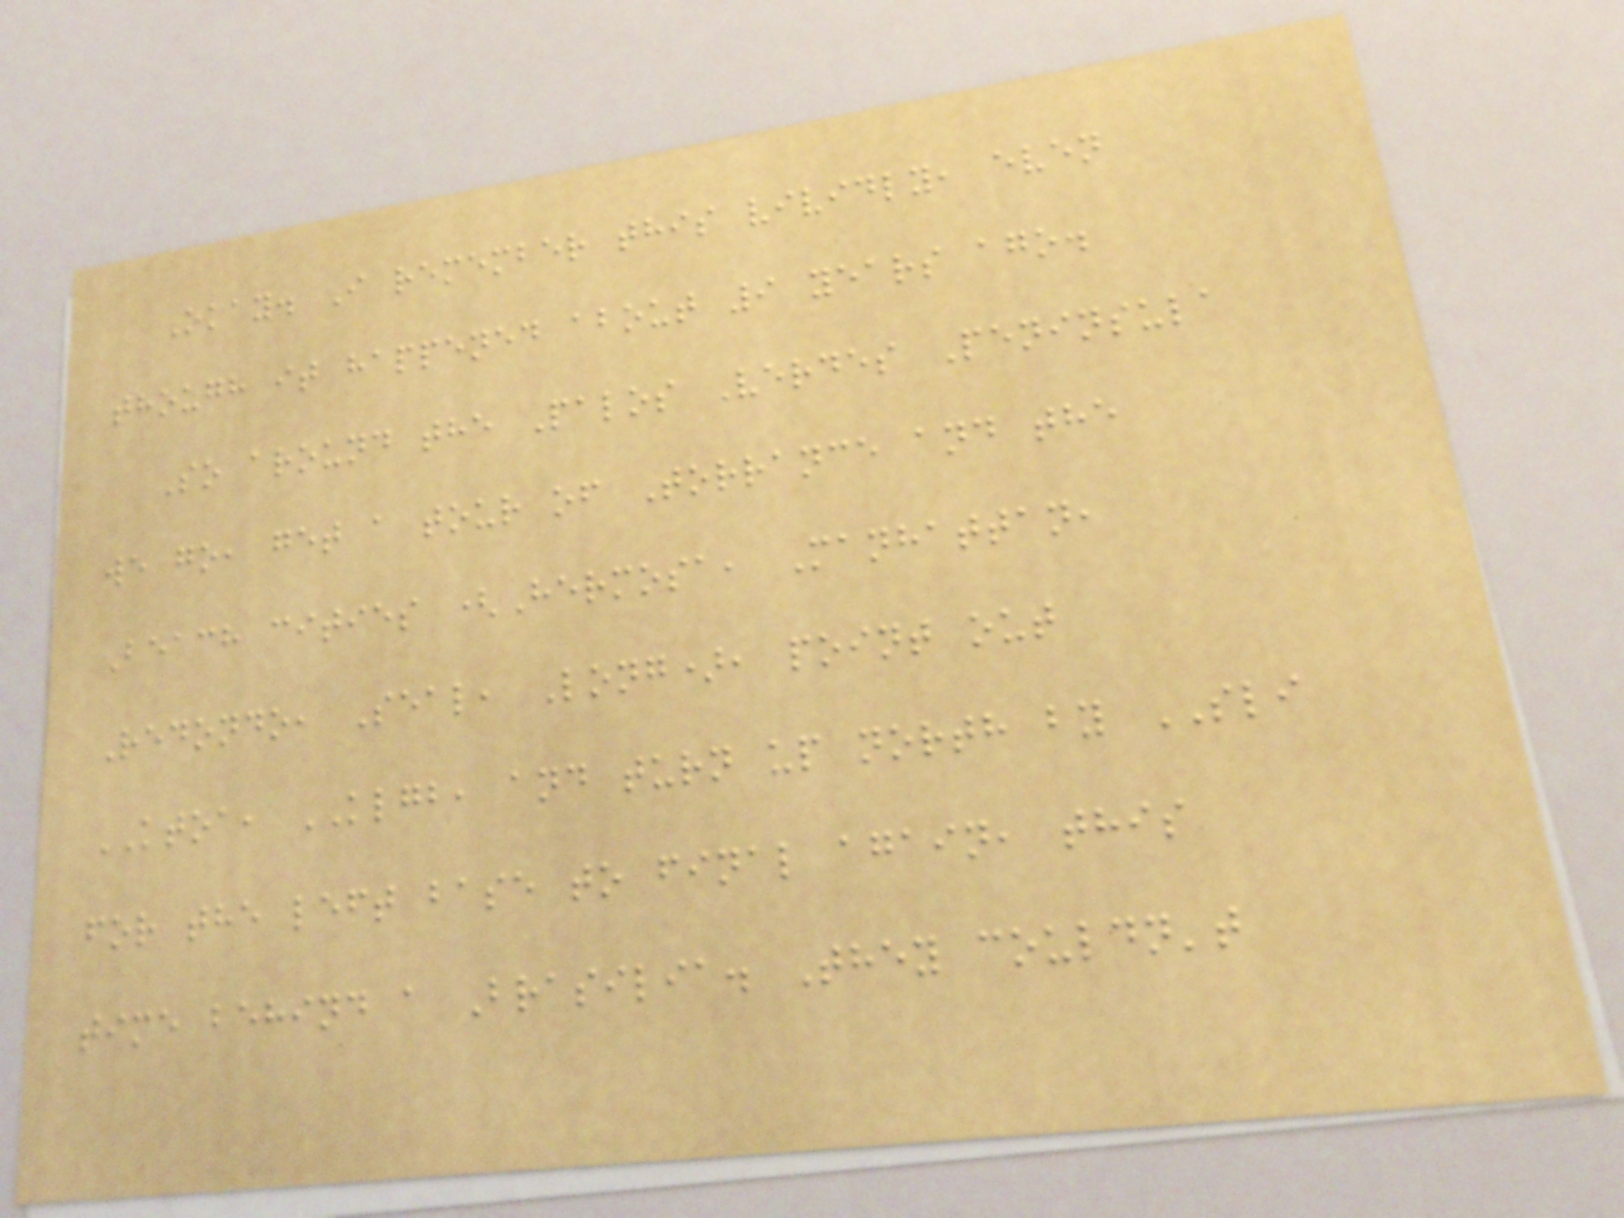Okay. I remember this vividly, even
though it happened about 9 years ago.
So around the Palos Verdes Peninsula
we go, get a tour of Torrance and the
Beach cities (Hermosa, Manhattan,
Redondo, Seal, Long), point out
KTOA, KLGB, and turn up north by SLI
for the left base to final again, this
time behind a Brasilia. They couldn't
